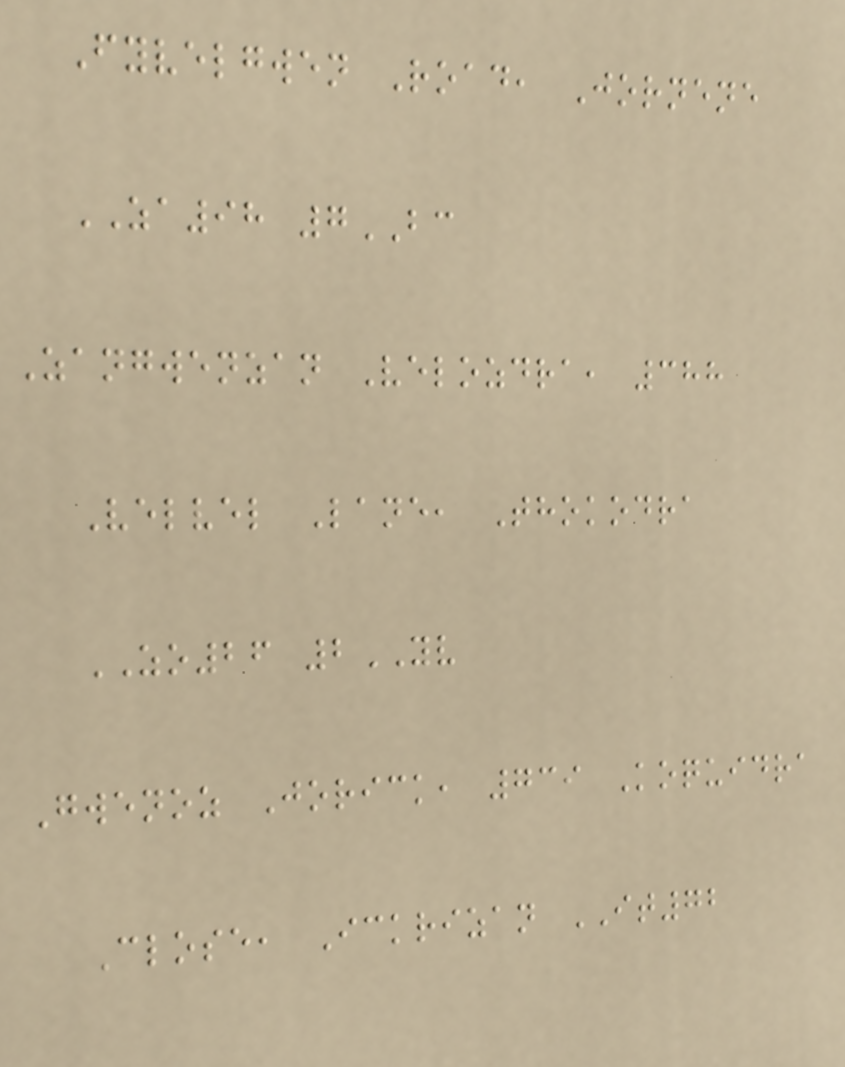Fyvelgwen Road, Jornene
ZA98 7BC
Zangwenzan Velozdra, 388
Velvel Lane, Thokodra
ZO26 2YV
Gwenoz Jorick, 739 Koquidra
Close, Ickrizan IT72
